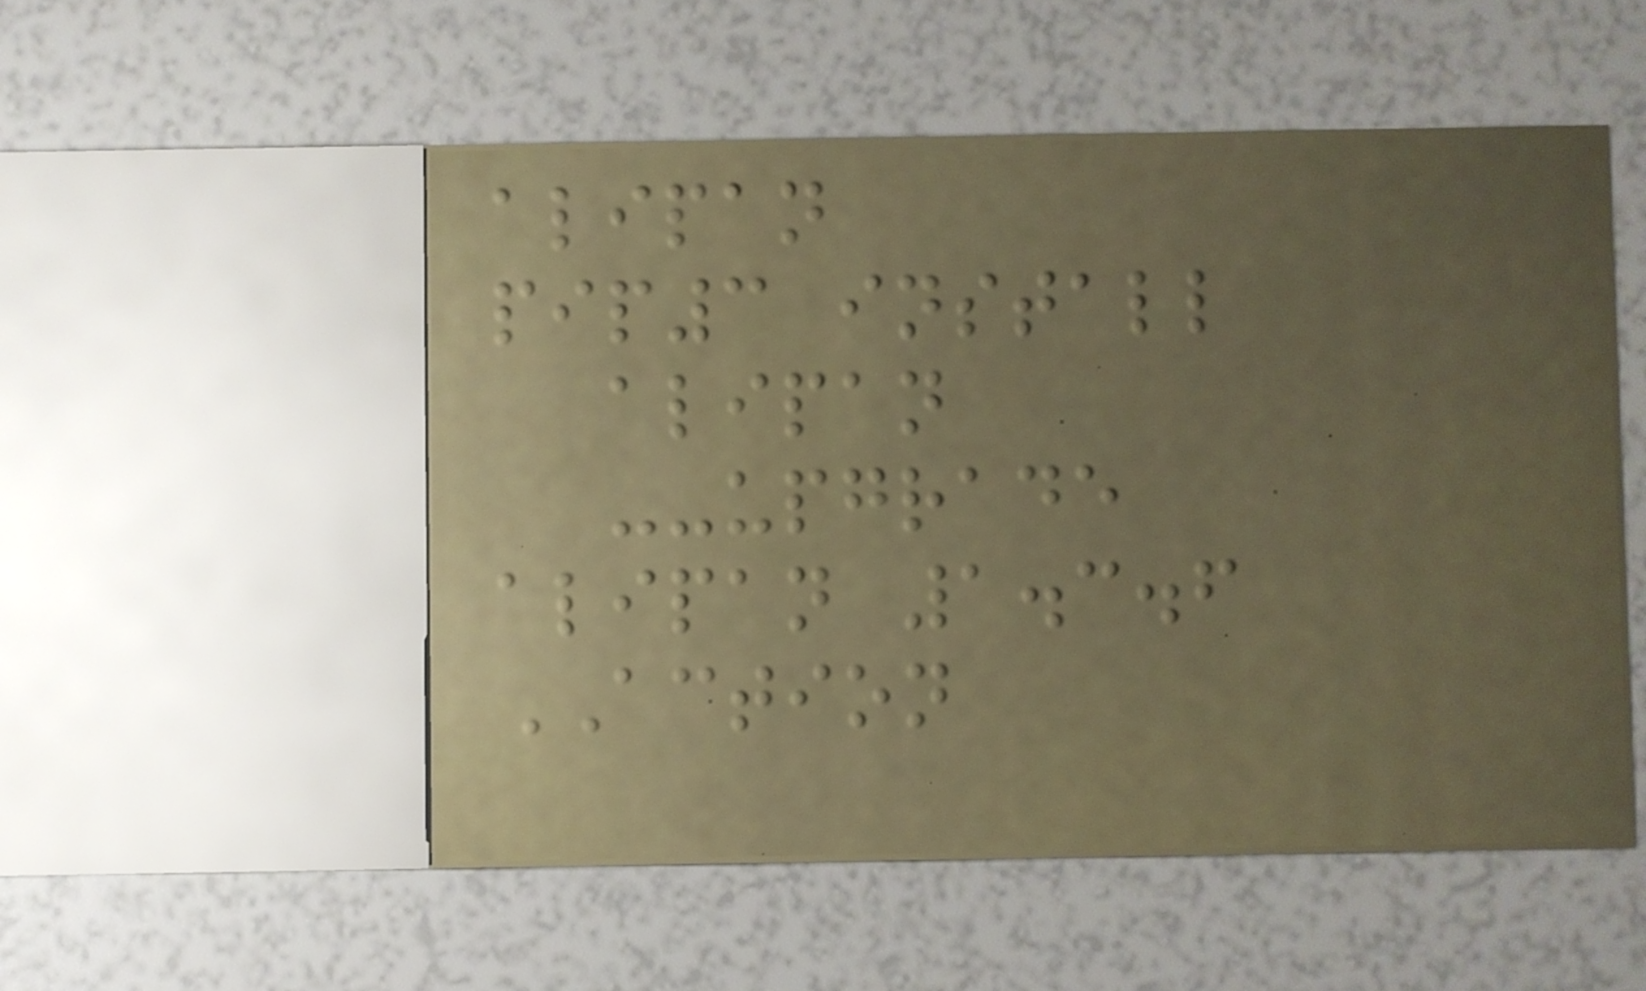alipan
pip3 install
alipan
--upgrade
alipan 1.3.6
ACTION
